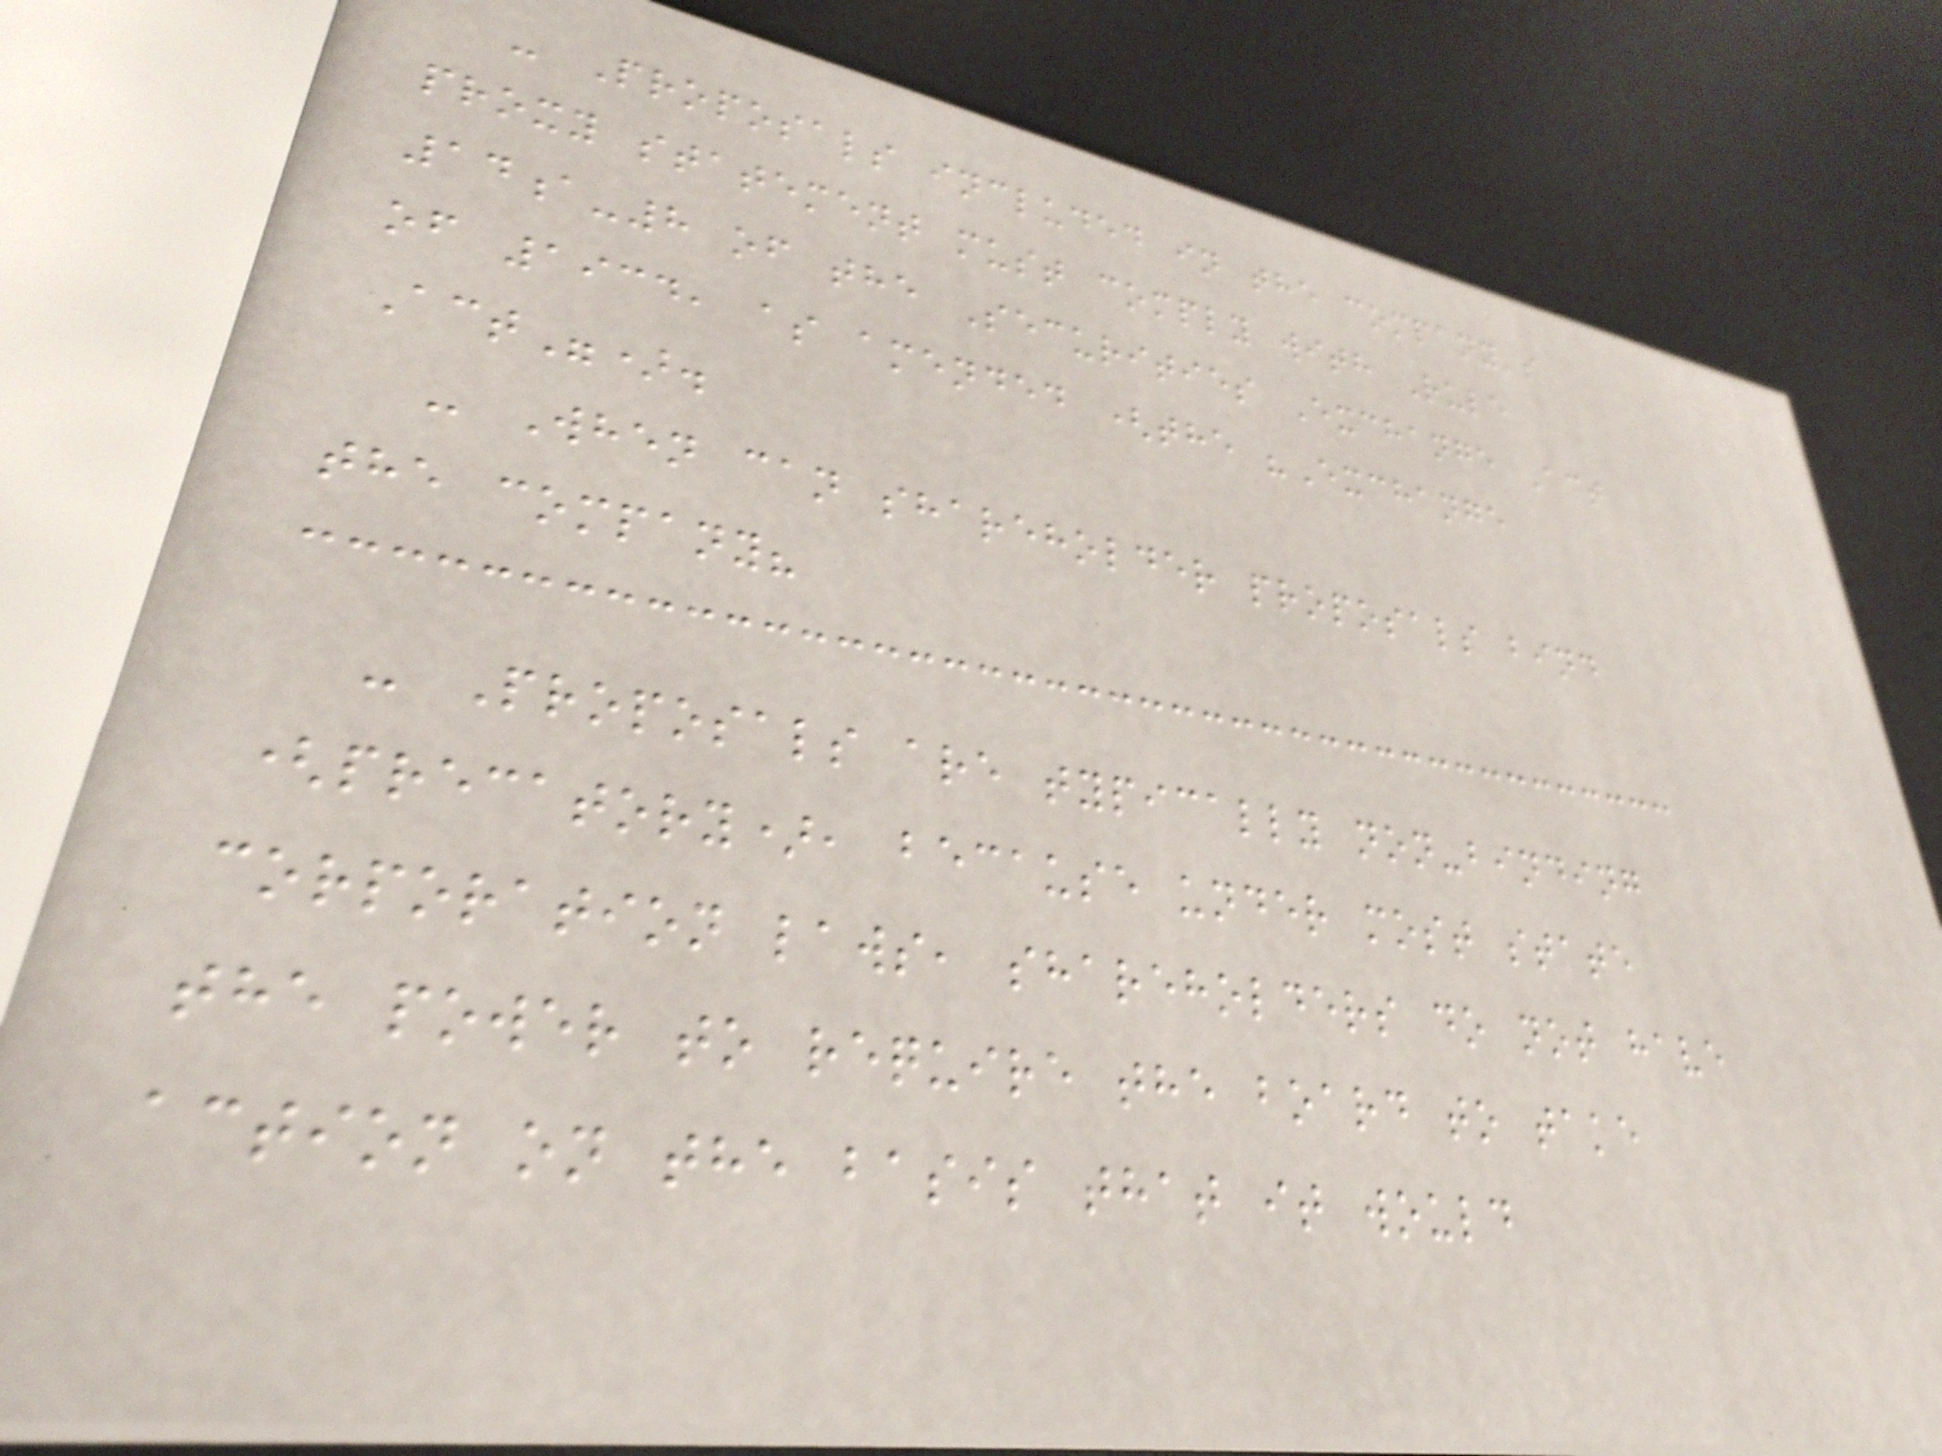- Proposals included in the company's
proxy statement must comply with Rule
14a-8 of the Securities Exchange Act
of 1934, as amended (the "Exchange
Act").
- When can shareholder proposals bind
the company?
- Proposals are typically non-binding
(precatory), because under most state
corporation laws, shareholders do not have
the power to require the board to take
action on the basis that it would
